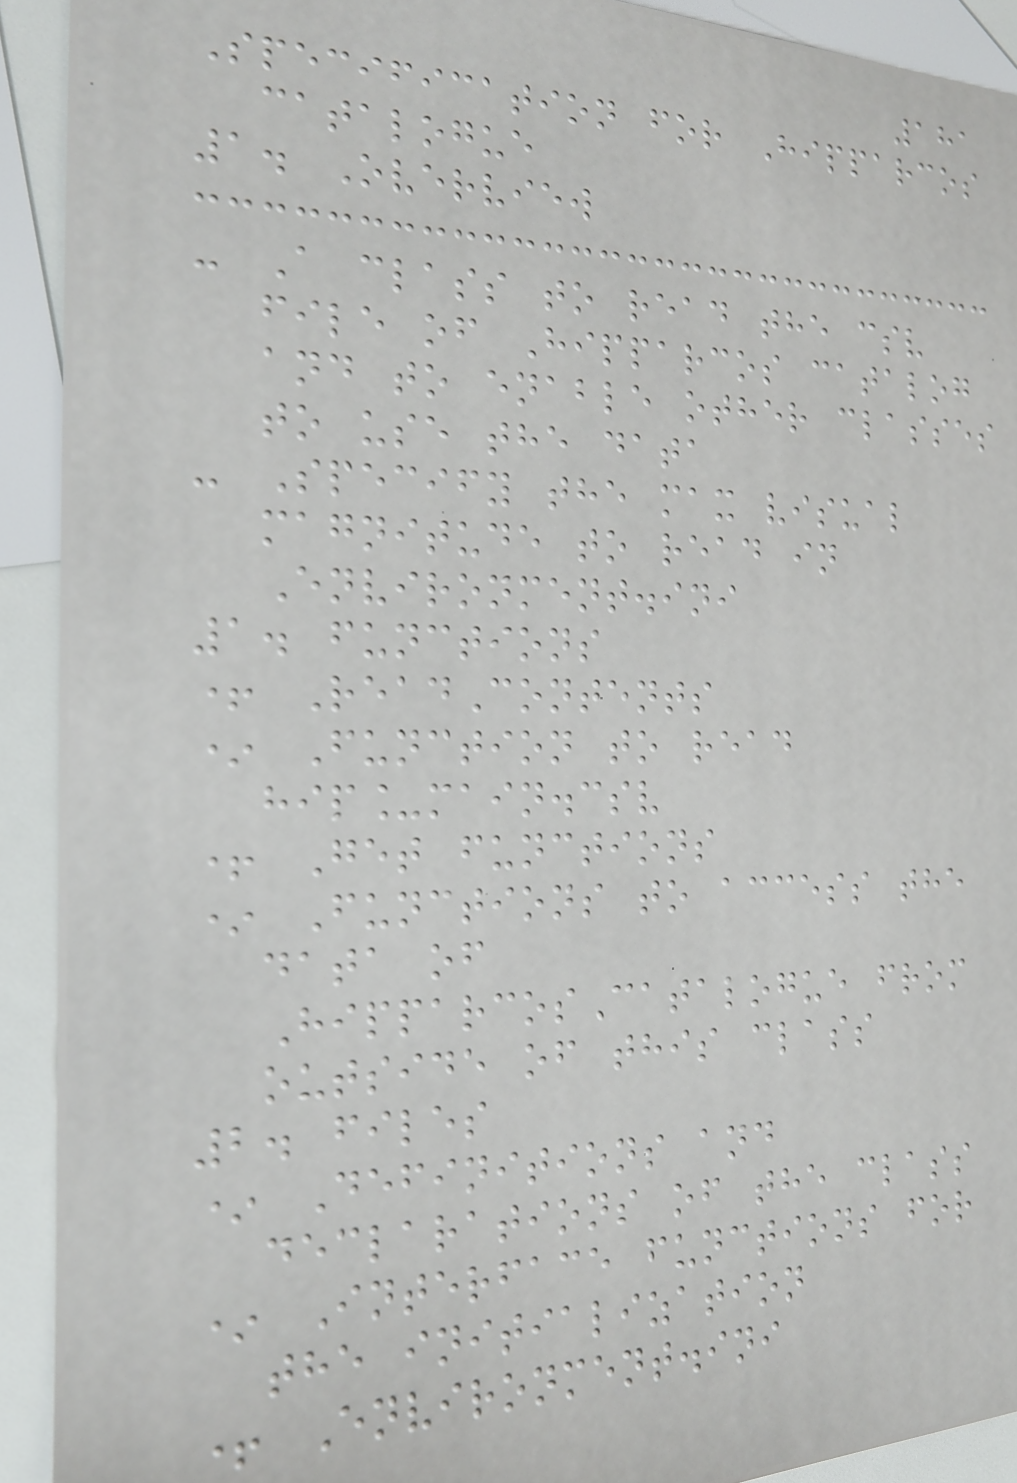181
Specification for Hipparcos
catalogue
1. Overview
- A class to read the csv
file of Hipparcos catalog
and to enable other classes
to use the data
- Specify the max visual
magnitude to read in
Environment.ini
1. functions
+ ReadContents
* Function to read
hip_main.csv
+ Get functions
* Functions to access the
data of
HipparcosCatalogue from
outside of this class
2. files
* Definitions and
declarations of the class
* Interface functions for
the initialization
+ Environment.ini
